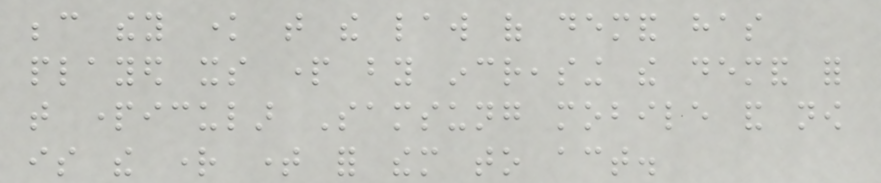because they know that the law of demand has
played its part by increasing the demand for
that particular Samsung mobile and now
is the right time for them to act.
